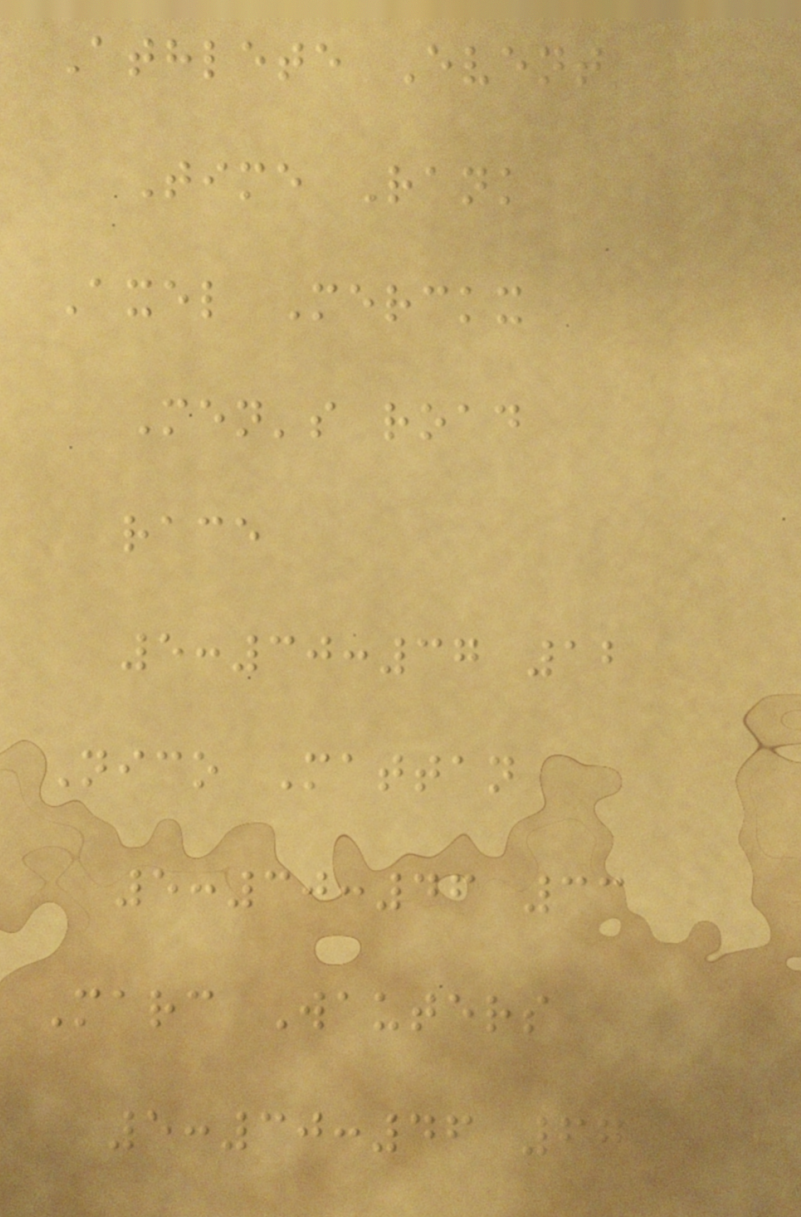Athlete Event
Time Rank
Axel Merckx
Men's road
race
5:30:37 12
Nico Mattan
5:30:46 33
Marc Wauters
5:30:46 67
